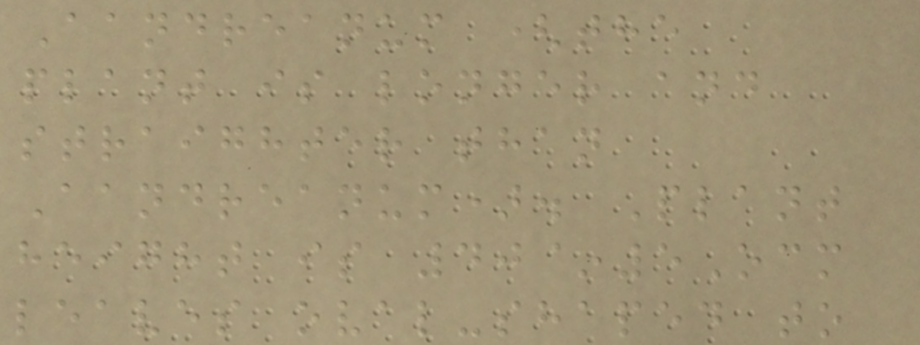Aandreanum (the
plant is longer and
straighter than
Aandreanum). Plant
height is 40~5Ocm
leaves oval-shaped to
